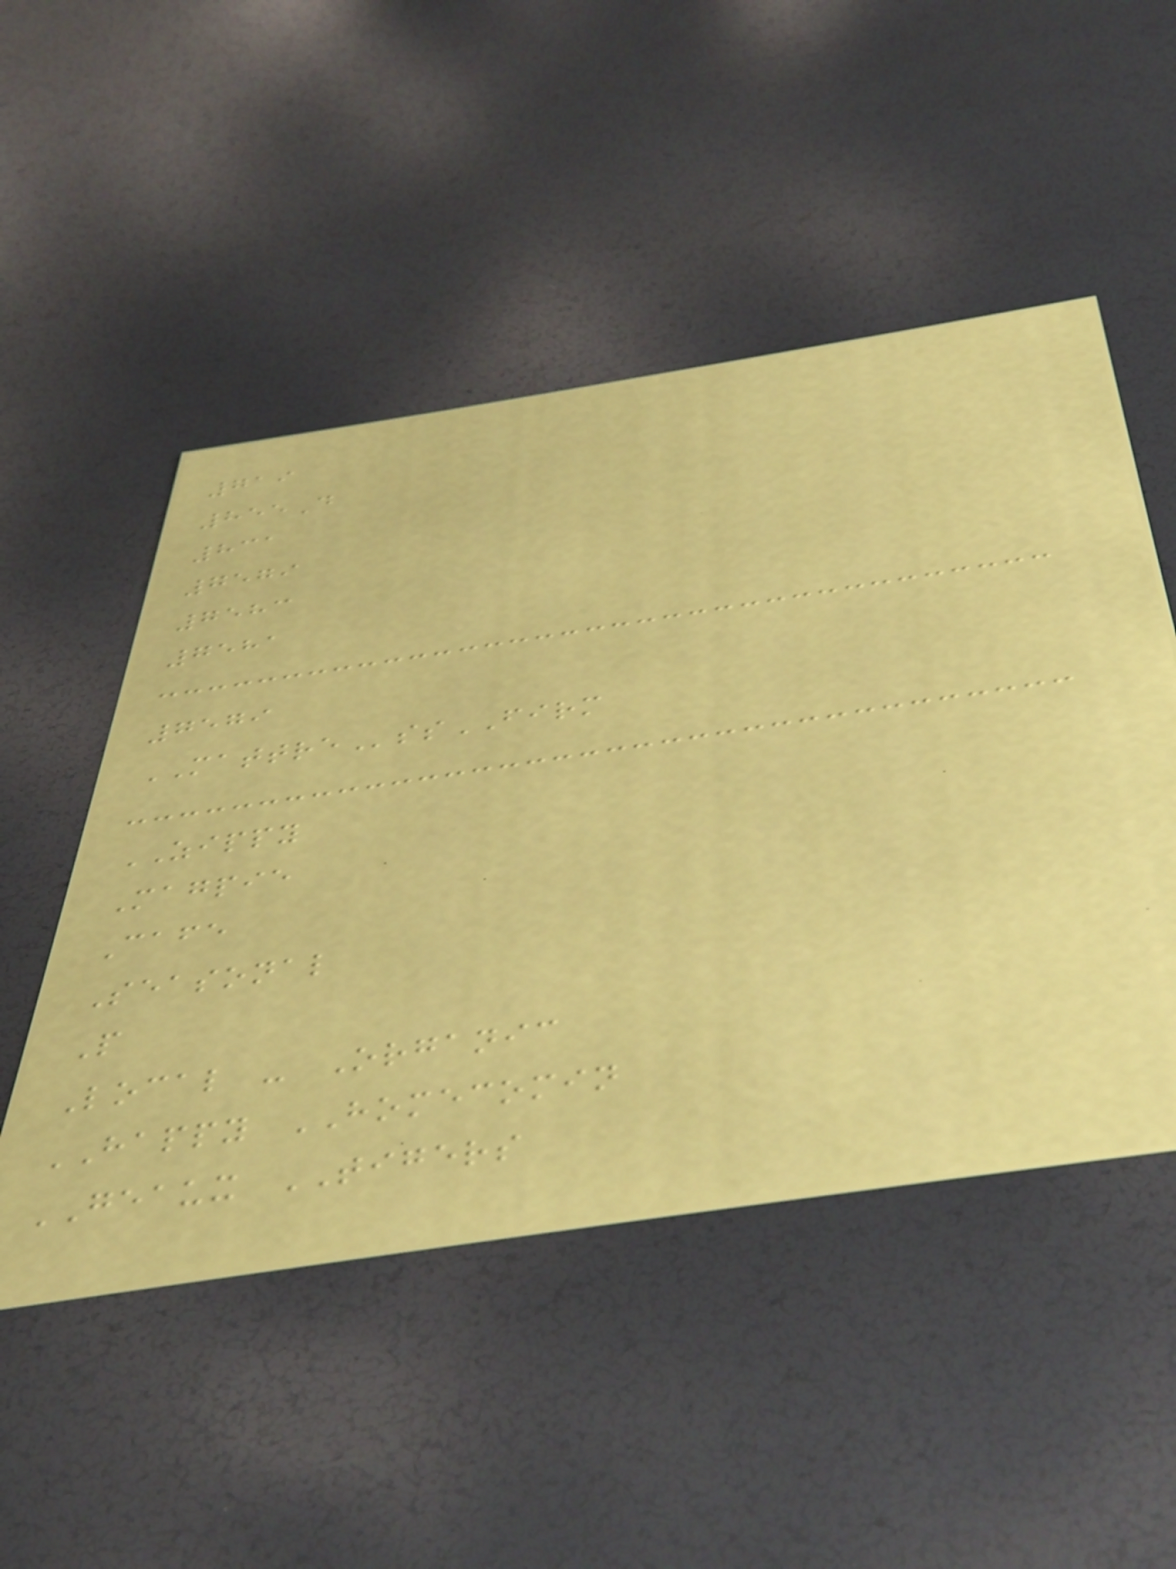719
855D
831
7579
7583
7581
7579
MATTREssFIRM
ZIPPY
Magpie
Cafe
Seasonal
P
Local - Organic
HAPPY HOMECOMIN
GEAUX TIGERS
